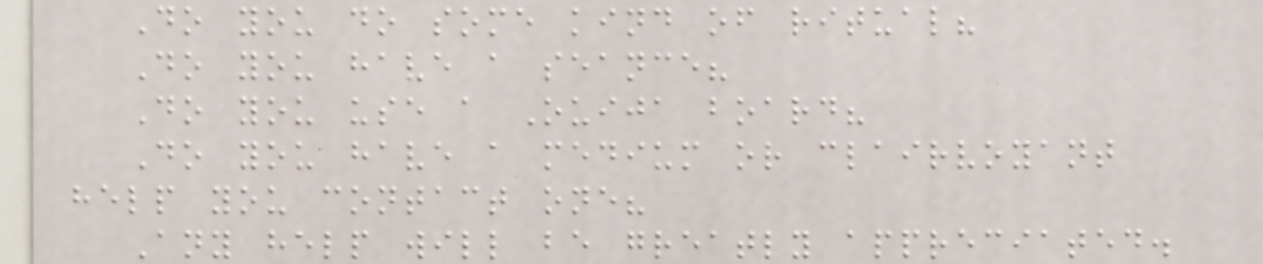Do you do some kind of ritual?
Do you have a seance?
Do you use a Ouija board?
Do you have a medium or clairvoyant
help you contact one?
Any help will be greatly appreciated.
